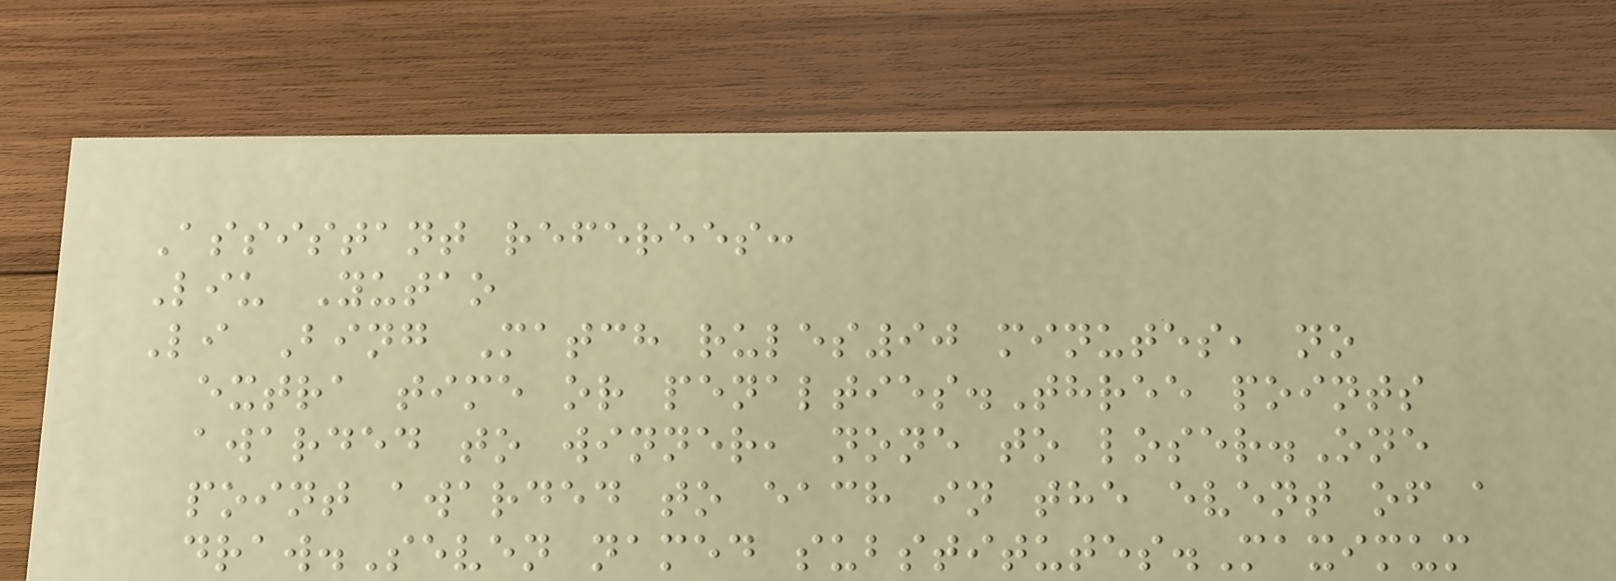Assistant referees:
Liu Yutao
Li Bing Match rules90 minutes, no
extra time or penalties.Three points
awarded to winner, none to loser.One
point awarded to each in the event of a
draw.Seven named substitutes.Maximum
